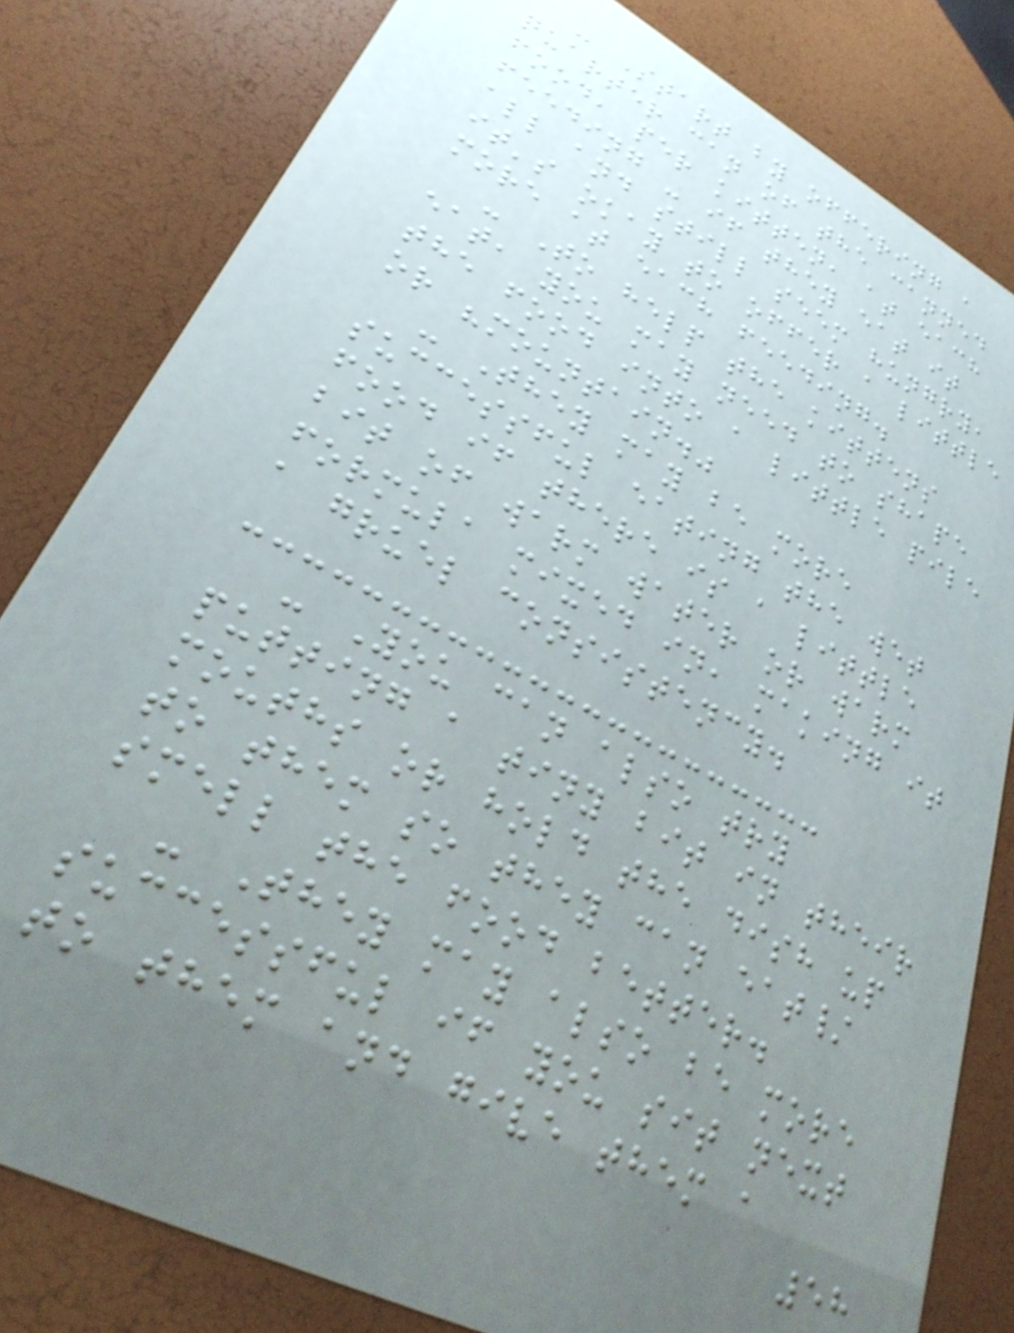- Start by offering a
quarter can of the canned
food, per kitten, at each
feeding - if they eat it
all and still seem hungry,
it's okay to offer a little
more at each feeding.
- To help the kittens
eat, you may need to shape
the food into a little pile
or "mountain."
- They may be more
successful eating the wet
food if there is a little
bit of warm water or warm
formula mixed in, making it
a gruel consistency.
- You can also try
putting a tiny bit in their
mouths or hold the dish up
to them so they can eat/
smell the food better.
- They may also be more
successful if you sit next
to them and give them a
58
